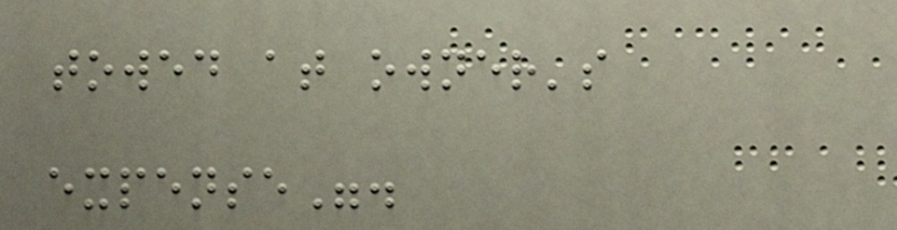towed at owner's
expense".
